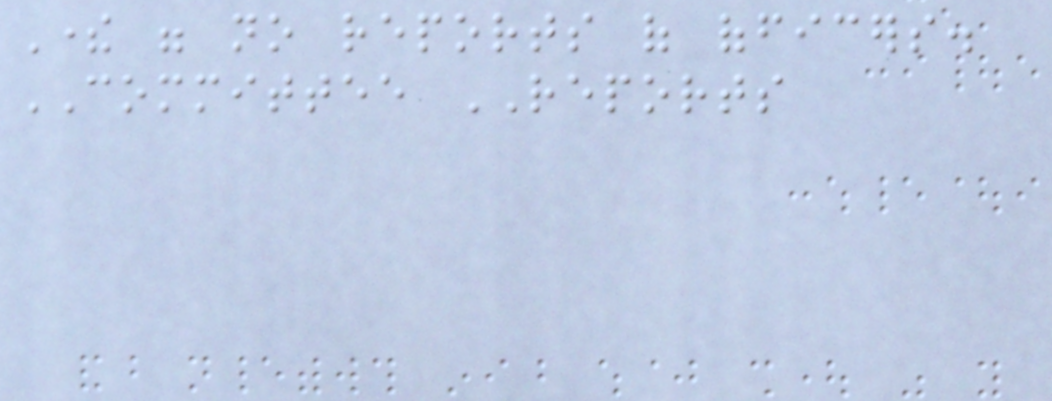There were no reports of officers.
COMMITTEE REPORTS
